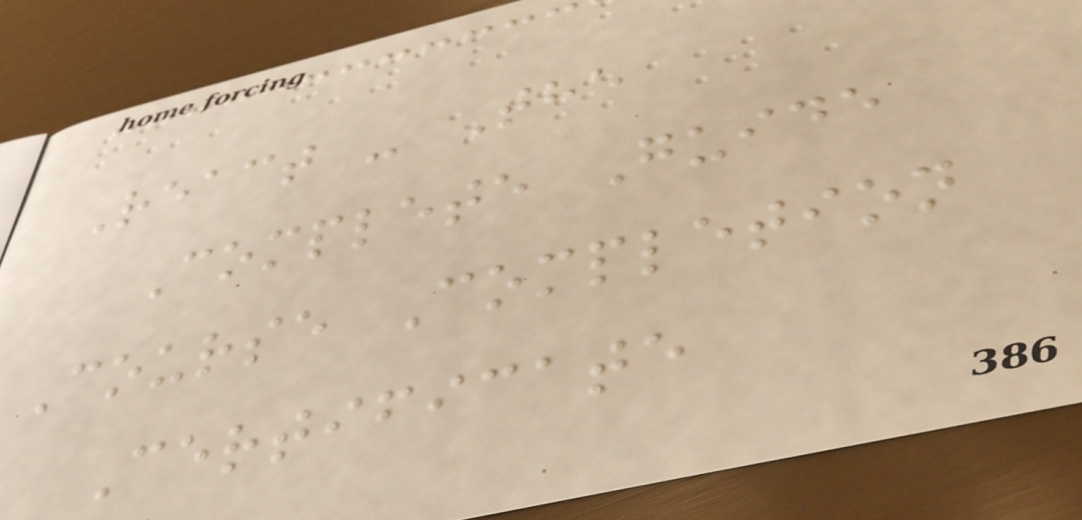React - The
Complete Guide
Course Completion
Certificate
